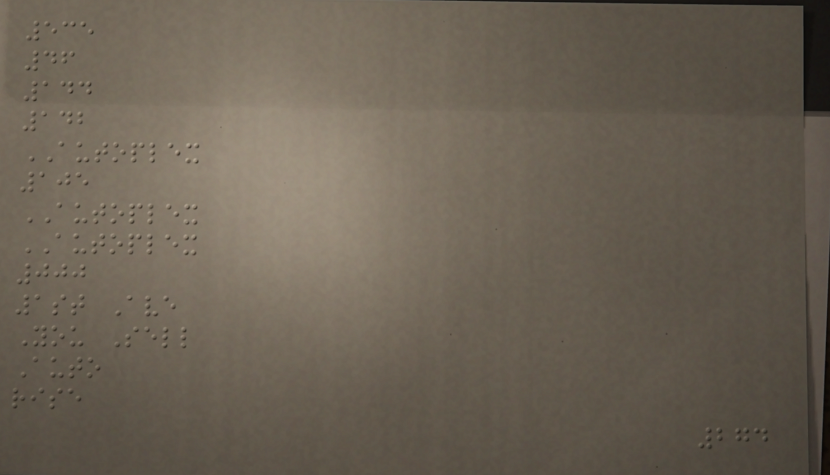535
46
144
142
AUTOPLEX
105
AUTOPLEX
AUTOPLEX
000
1st Ave
You Sell
Auto
rise
274
